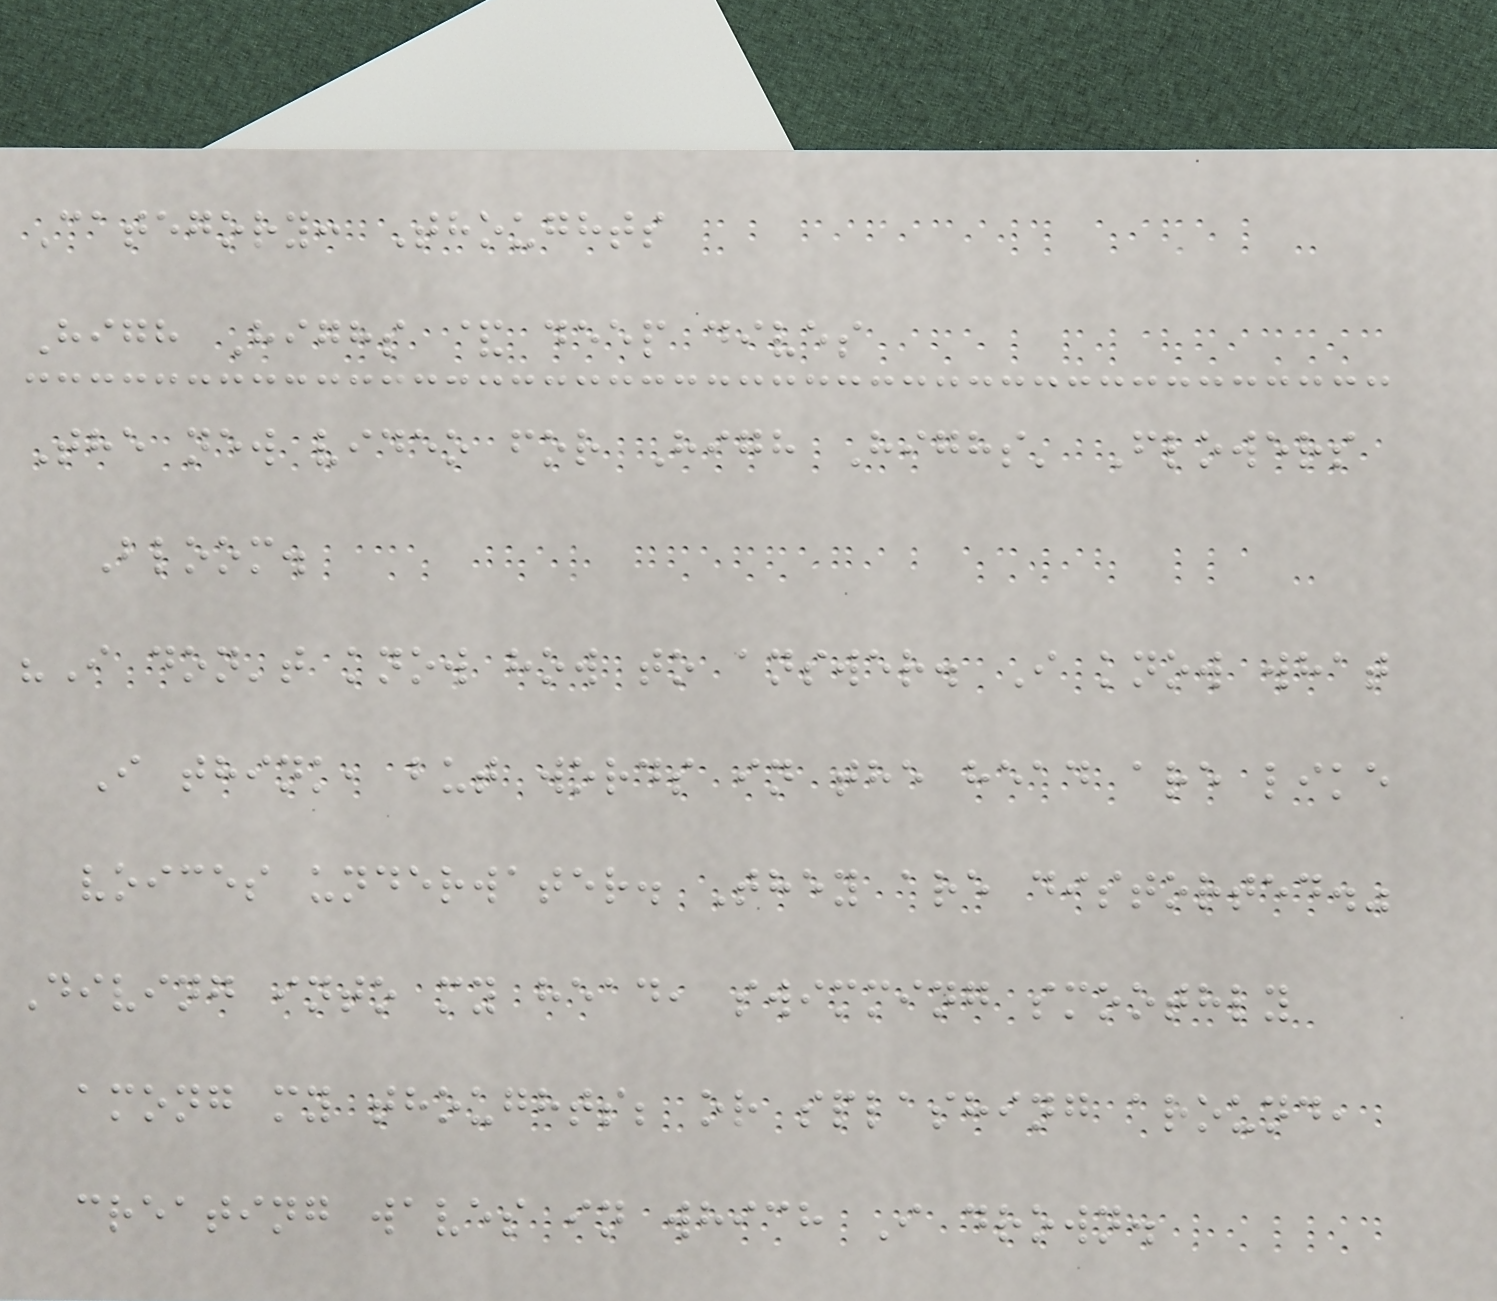Category: Thoughts
High Highs & deep dives
The new video for High Highs' Flowers
Bloom.
"I don't know how to answer. I know what
I think, but words in the head are like
voices underwater. They are distorted."
Diving into my head, swimming smoothly
among my thoughts; or splashing around,
creating waves in which I drown.
